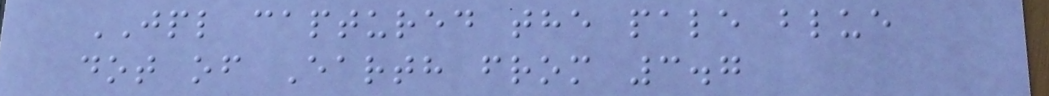JPL captured the pale blue
dot of Earth from 3.7
